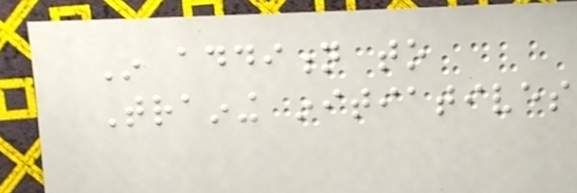In addition to
Training initiatives
